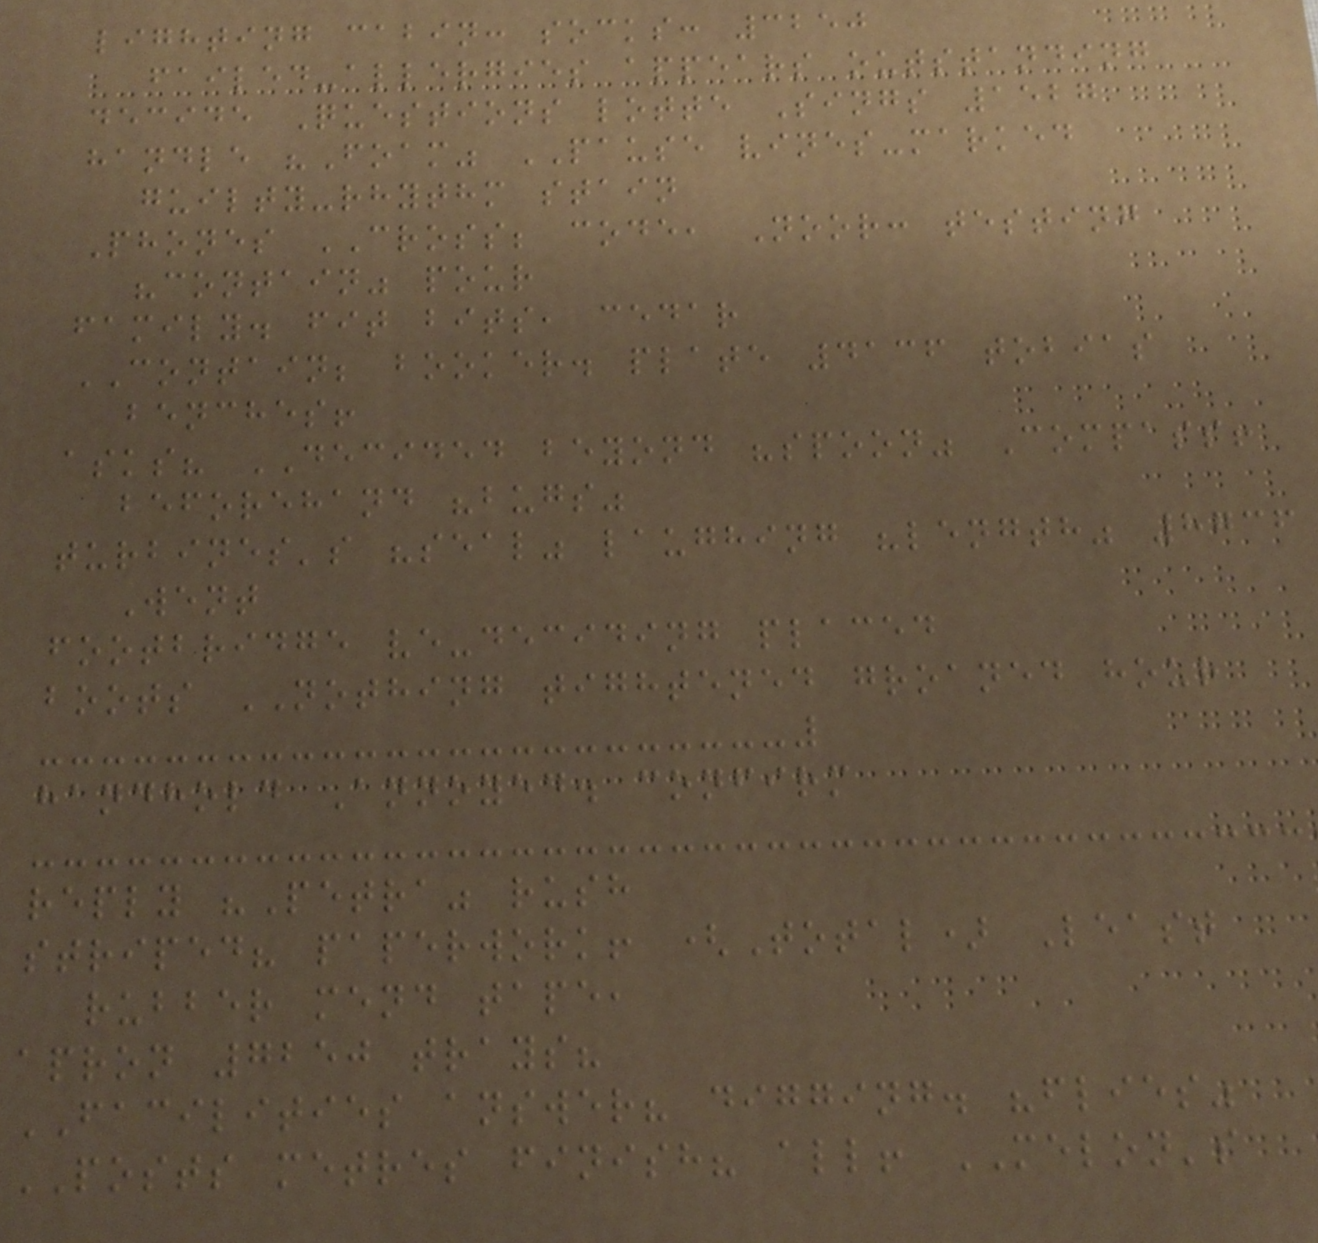lighting cabin: socks: 3250
failed-allergies appears outstanding
decide Questions lotte Sings 1527
handle "Foam" PAUSE vines-marked
guilty-rhythm stain
Phones CROSS; code, Noor: testing
"contain" pour
family. fit bits, cedar
CONTAIN; booker. plate 4136 tobias
benches!
asks? DECIDED beyond "spoon" Compass!
beforehand "bugs"
turbines's "seal" laughing "length" 8736
Went
footbridge ve-deciding placed
boots NOTHING tightened groaned hour
handhold Annoyed. confirm
reply "Petra" rush
striped? paperwork! (Total) Least
rubber mend tape,
apron 7250 trays?
FACILITIES answer? digging. "flies"
POSTS metres finish? all! MELON's
